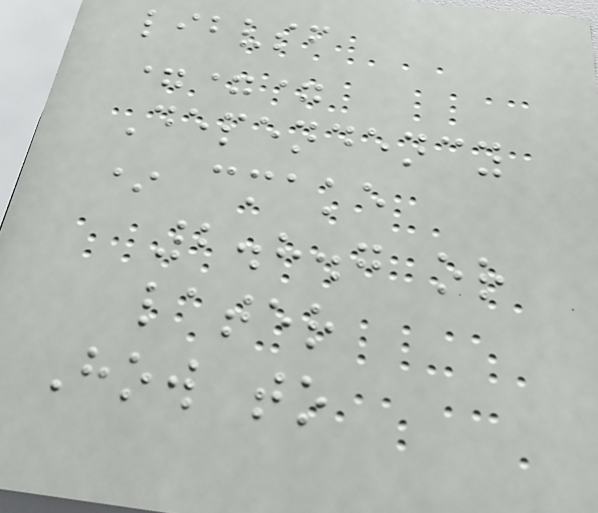libvsf
===
Dependency
* cmake
2.8.7 or
later
How to
